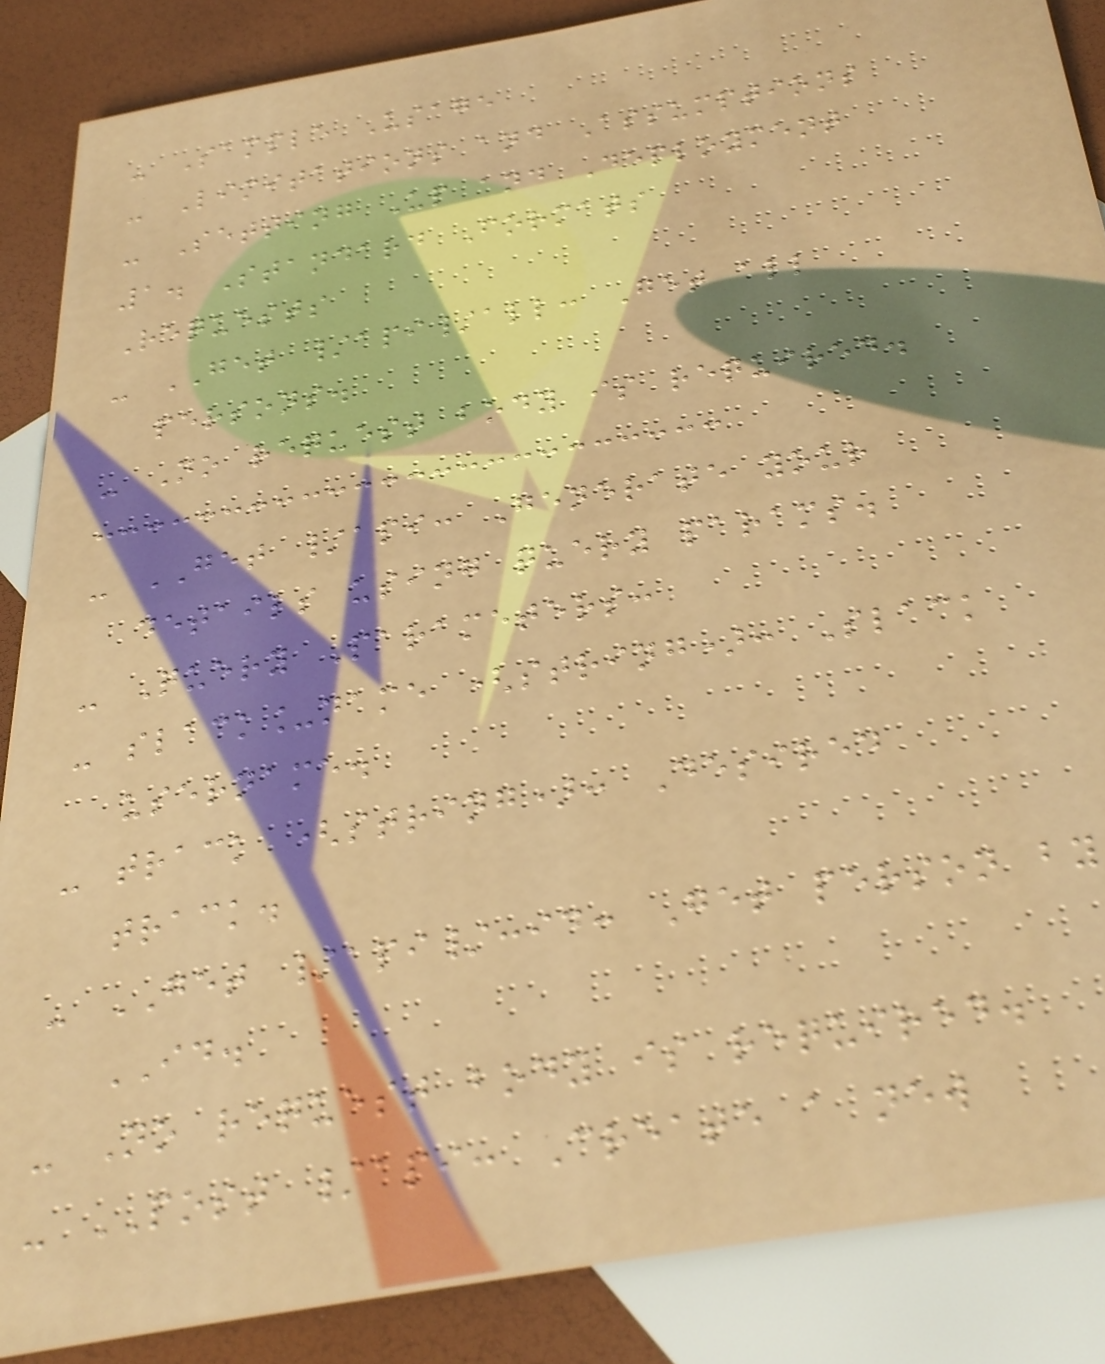- Sample Usage
- Limitations and Assumptions
- Setting Up and Deployment
1. Standard Formats
Requests
- GET /api/all: Get all
persons.
- No request body is required.
- GET /api: Generate your
details using query params.
- Query Parameters:
- slack_name (string): Slack
username.
- track (string): Desired
track.
- GET /api/:id: Get person by
ID.
- No request body is required.
- POST /api: Create a new
